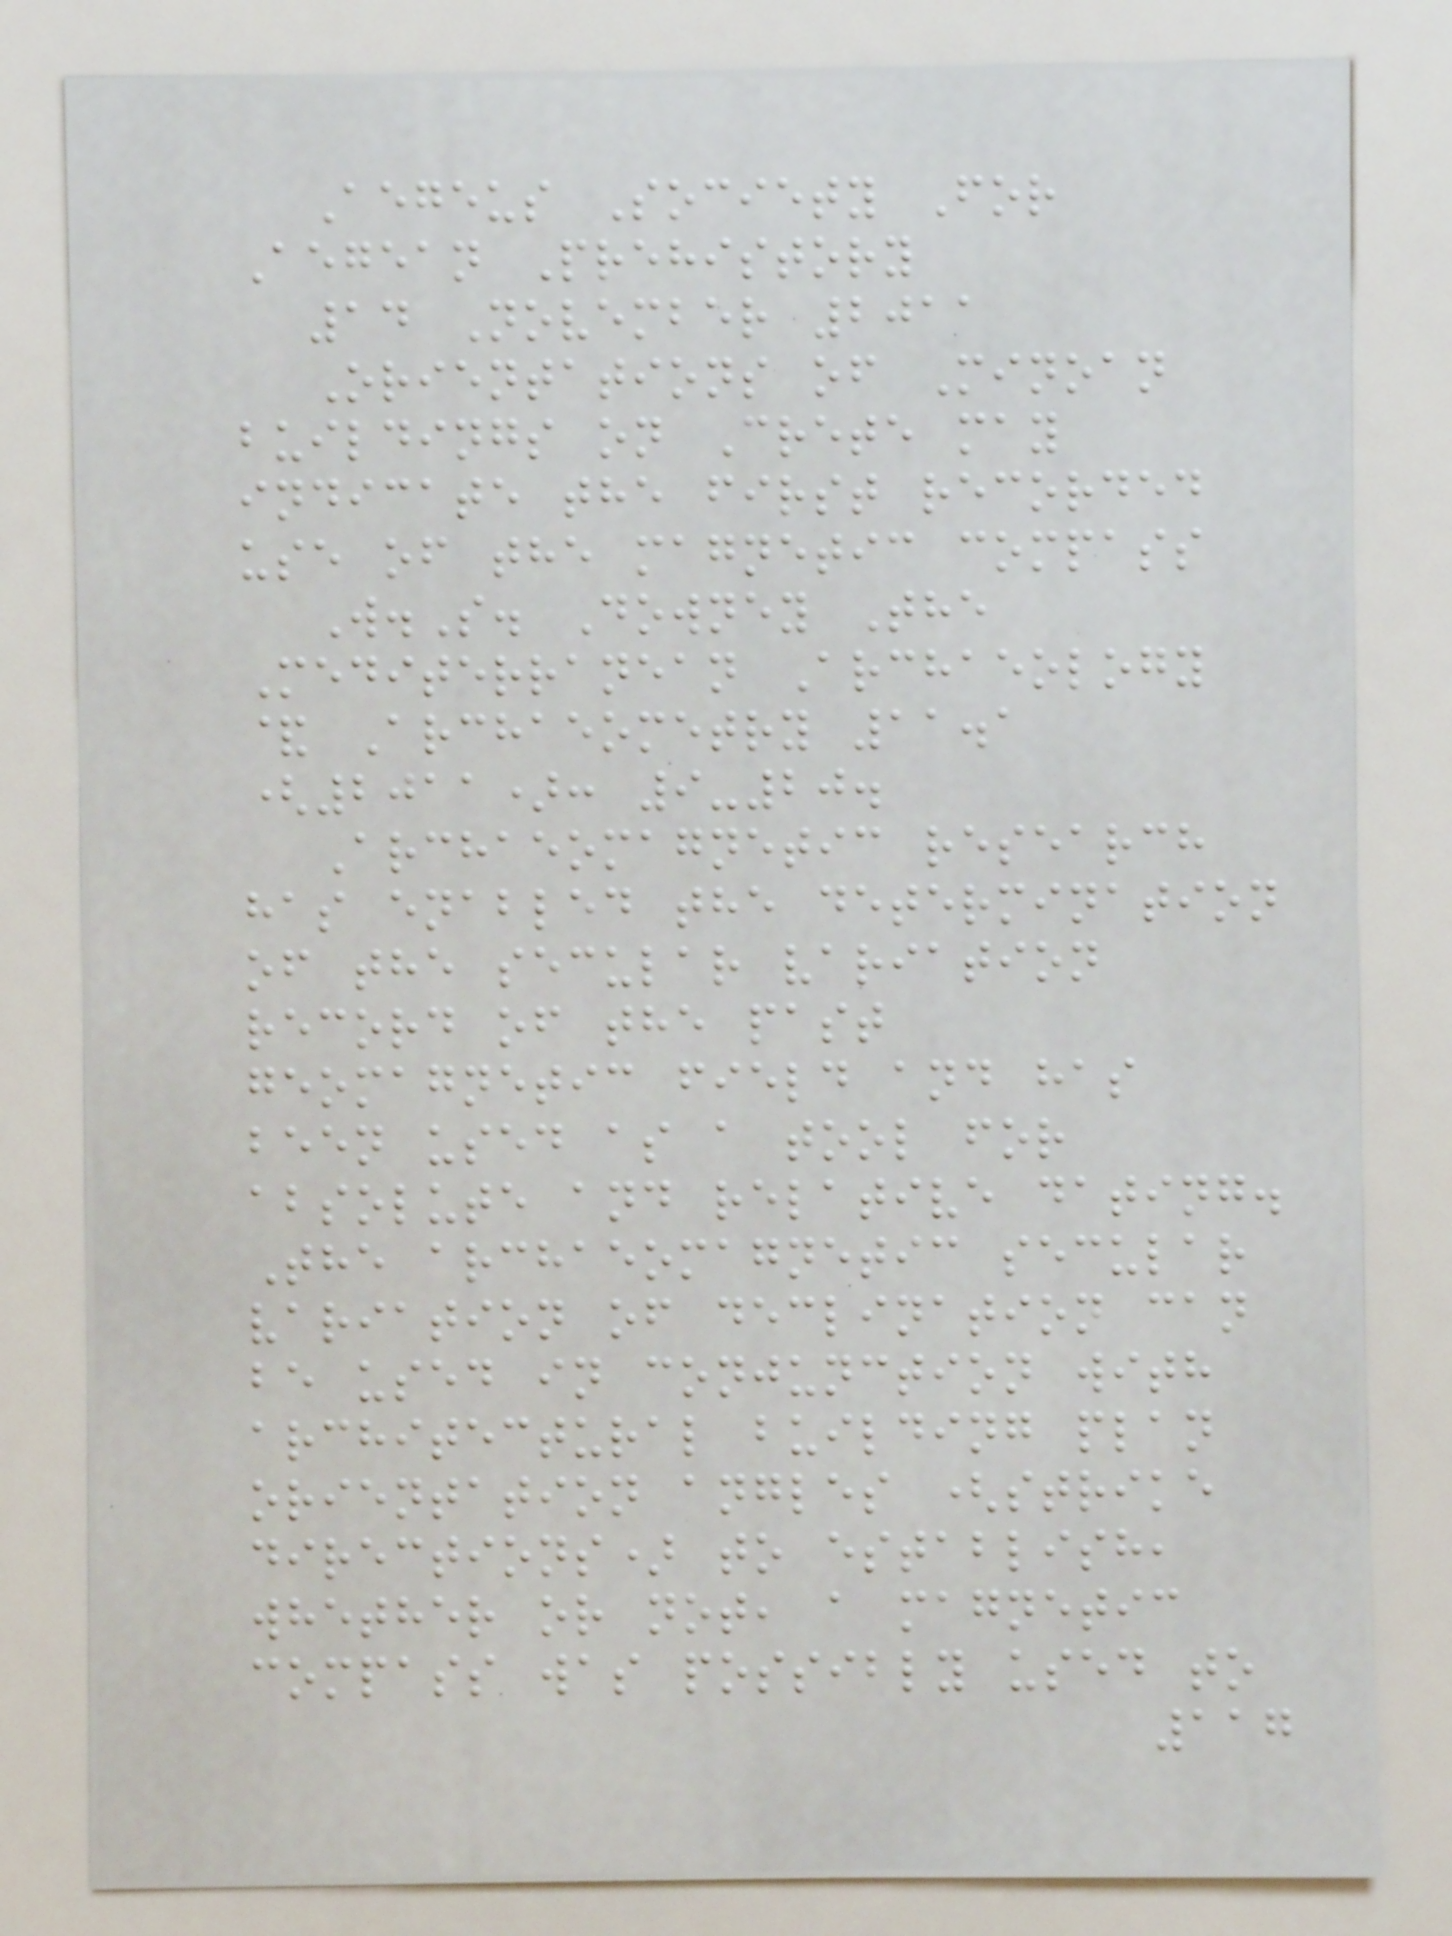Aegeus Society For
Aegean Prehistory
14 November 2011
Orientations of Minoan
buildings on Crete may
indicate the first recorded
use of the magnetic compass
W.S. Downey The
Mediterranean Archaeology
& Archaeometry 11.1
(2011): 9-20.
Archaeomagnetic research
has enabled the determination
of the secular variation
record of the past
geomagnetic field and has
been used as a tool for
absolute and relative dating.
The archaeomagnetic secular
variation of declination can
be used in conjunction with
architectural building plan
orientation angles (strike
directions) to establish,
whether or not, a magnetic
compass was possibly used to
117
